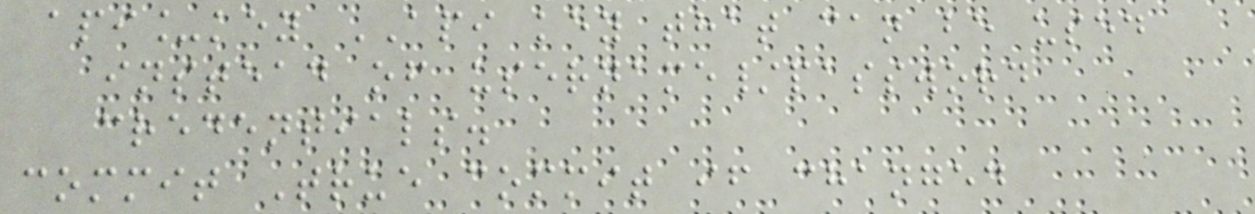api_key API key that can be used
instead of username/password
credentials.
commit True commit if changed
